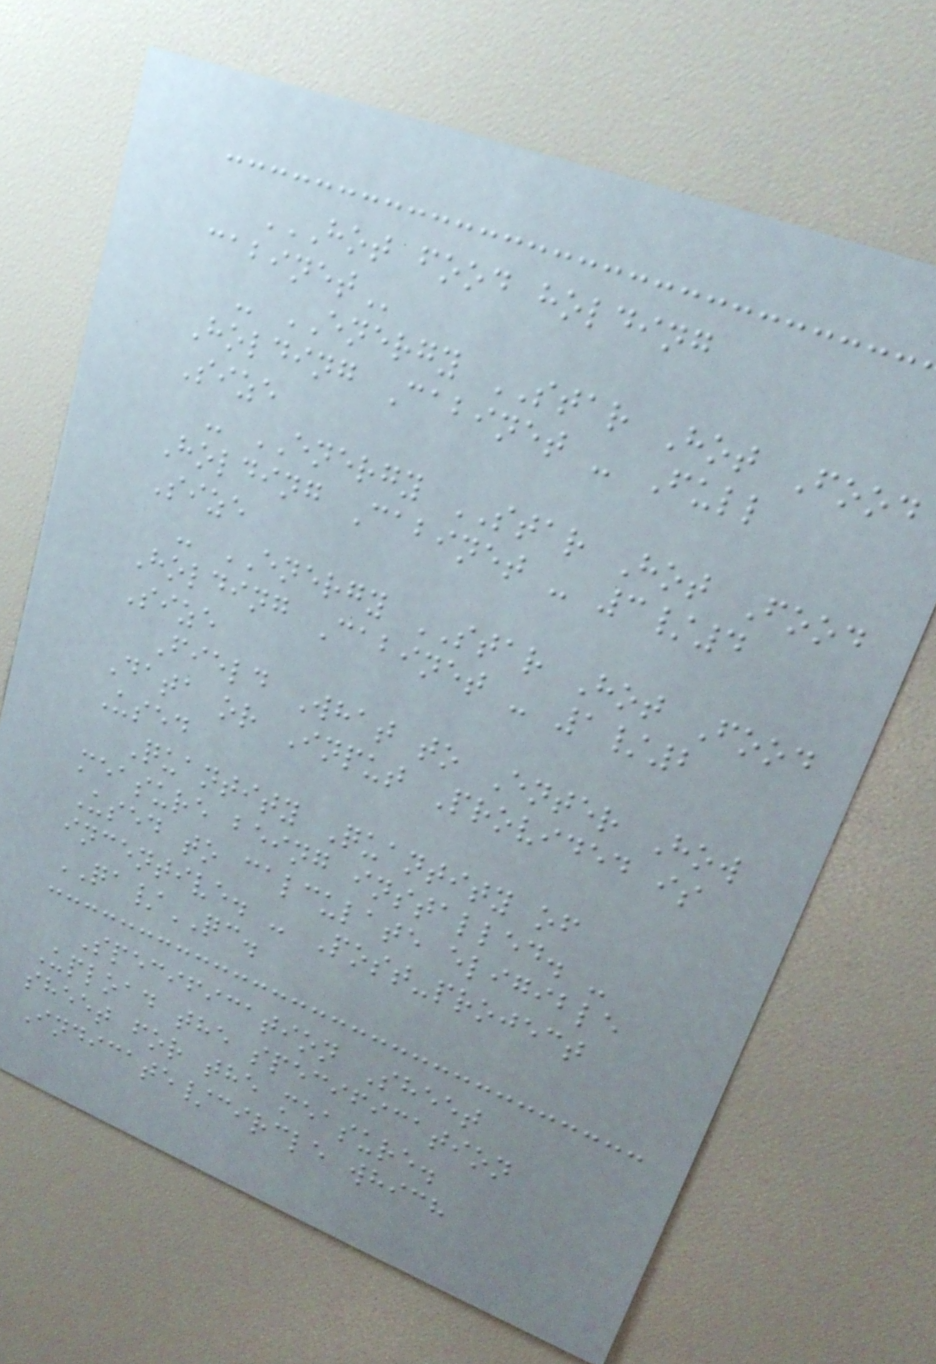HOT FOOD HOLDING
CABINET
- ENERGY STAR Hot Food
Holding Cabinet - Full
Size
- ENERGY STAR Hot Food
Holding Cabinet - 3/4
Size
- ENERGY STAR Hot Food
Holding Cabinet - 1/2
Size
Field What to Enter How
Data or Input Provided is
Used
Quantity Quantity of
measure being installed. -
Used to calculate eligible
incentive. - Post-project
QA/QC.
Specification Sheet
Upload the specification
sheet for the measure.
Indicate/circle which
